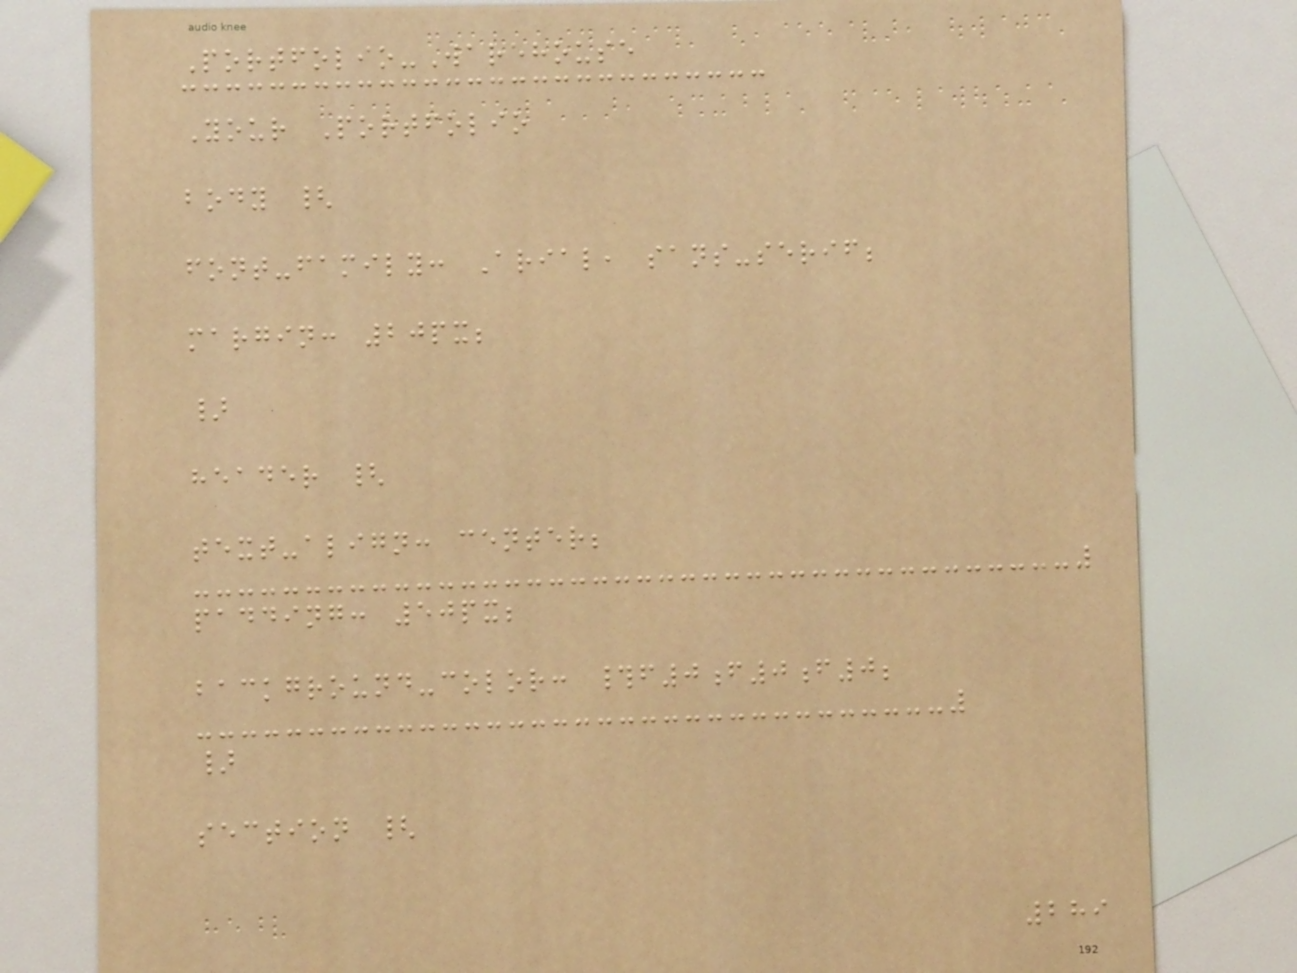Portfolio-Warehouse
Your Portfolio
body {
font-family: Arial, sans-serif;
margin: 20px;
}
header {
text-align: center;
padding: 50px;
background-color: #f0f0f0;
}
section {
289
